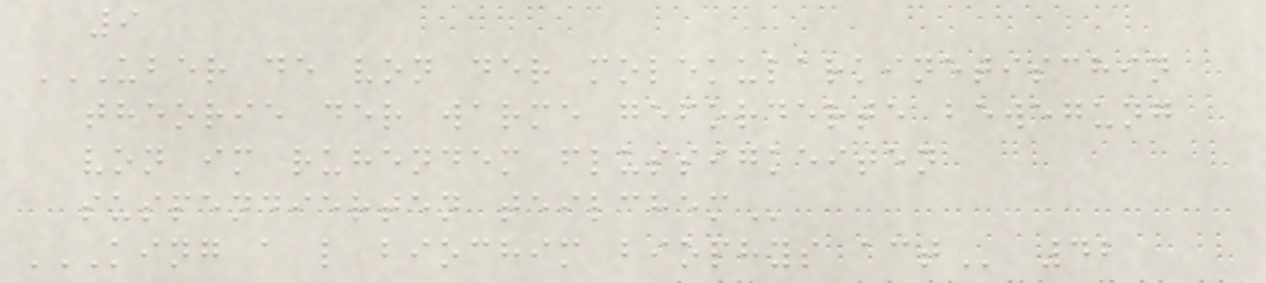9
UBER DE VON DER MOLEKULARKINETISCHIN
THEORIE DER WARME GEFORDERTE BEWEGUNG
VON IM RUHENDEM FLUSSIGKEITEN
SUSPENDIERTEN TEILCHEM
KING A L BIOCHIM BIOPHYS ACT 42
